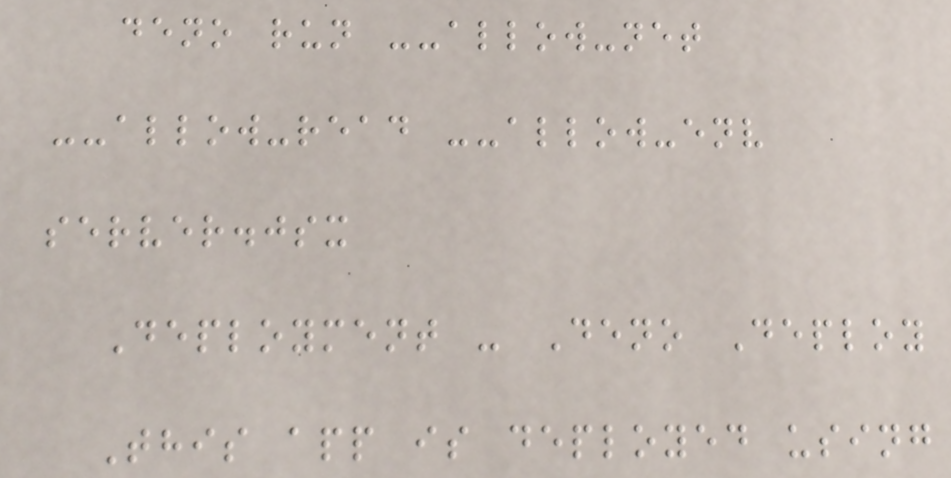deno run --allow-net
--allow-read --allow-env
server.jsx
Deployment - Deno Deploy
This app is deployed using
